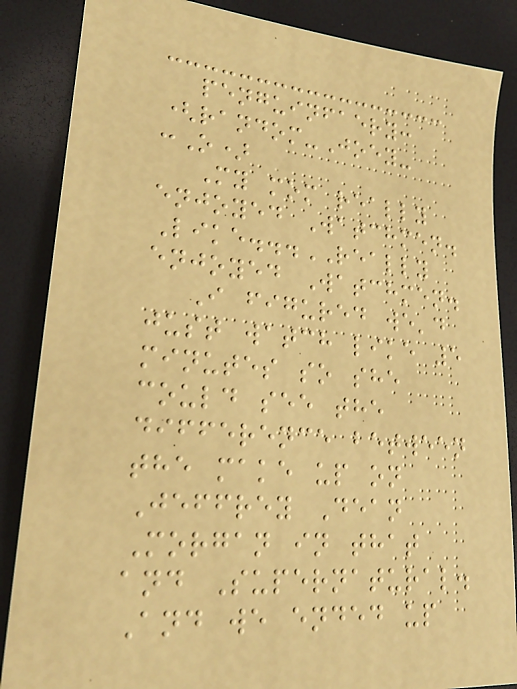penguinfaery:
(random-Joey-
:O)
My mom really
enjoyed Watchmen.
Like...REALLY
enjoyed Watchmen.
I figured we'd
just watch like 5
minutes so she
could see the
difference between
the make up on
Jeffrey Dean
Morgan in that
and Supernatural.
And we ended up
